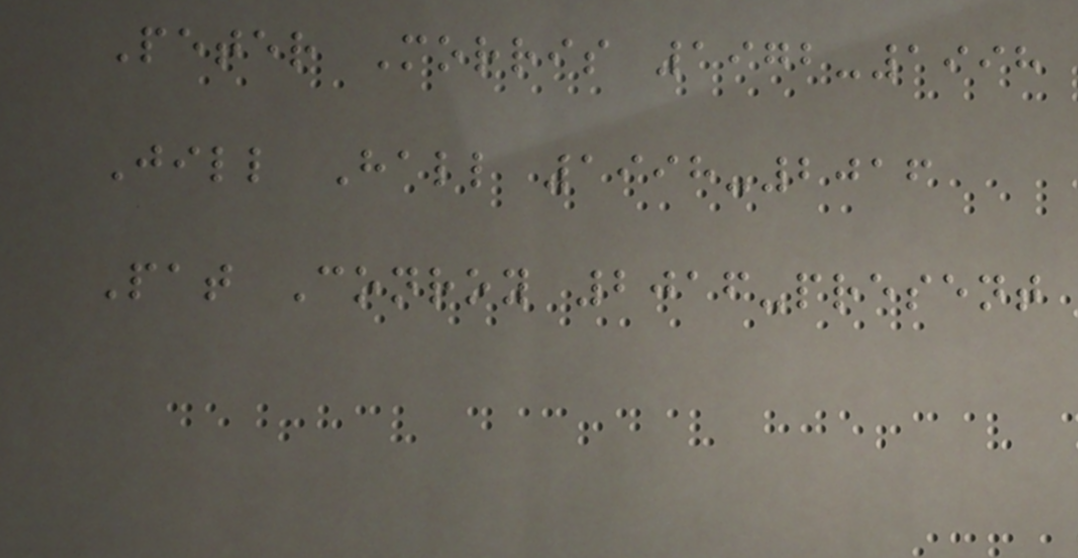Peter Morris 1972-1998
Jill Hall 1998-2016
Pat Conroy 2016-present
